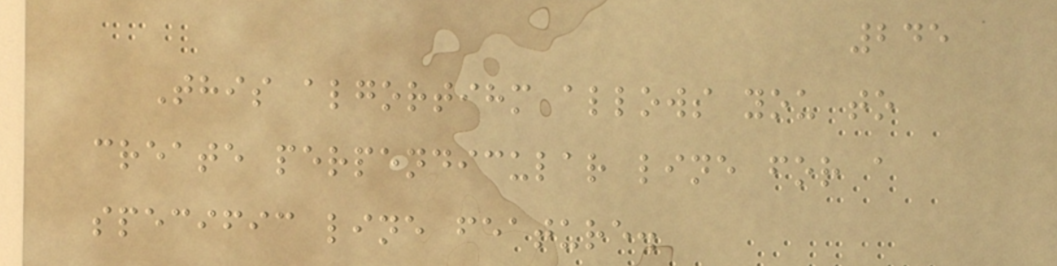245
This algortihm allows you to
create perpendicular line for a
specific line feature.
